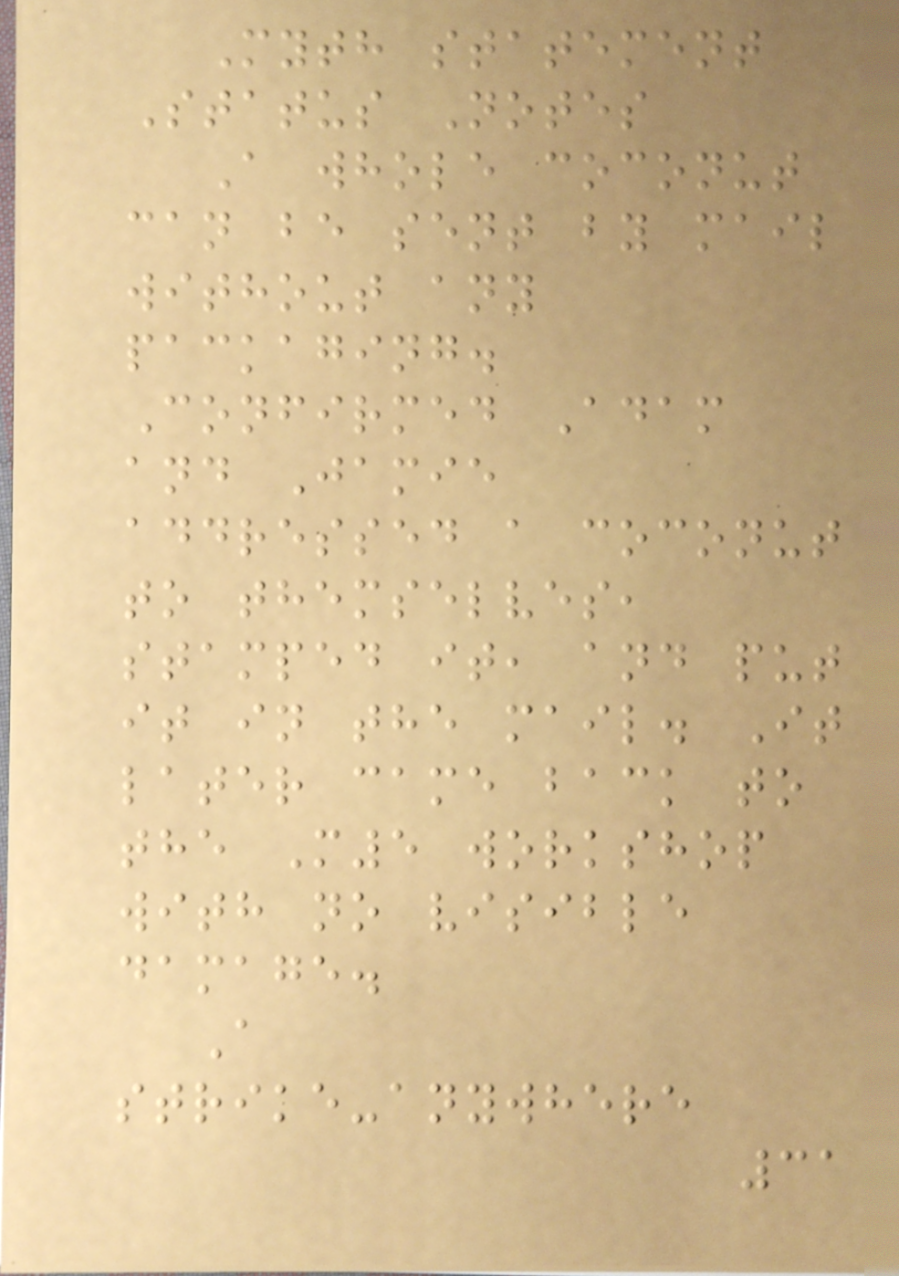Myth statement
Status Notes
A whole coconut
can be sent by mail
without any
packaging.
Confirmed Adam
and Jamie
addressed a coconut
to themselves,
stamped it, and put
it in the mail. It
later came back to
the M5 workshop
with no visible
damage.
A
strike-anywhere
31
